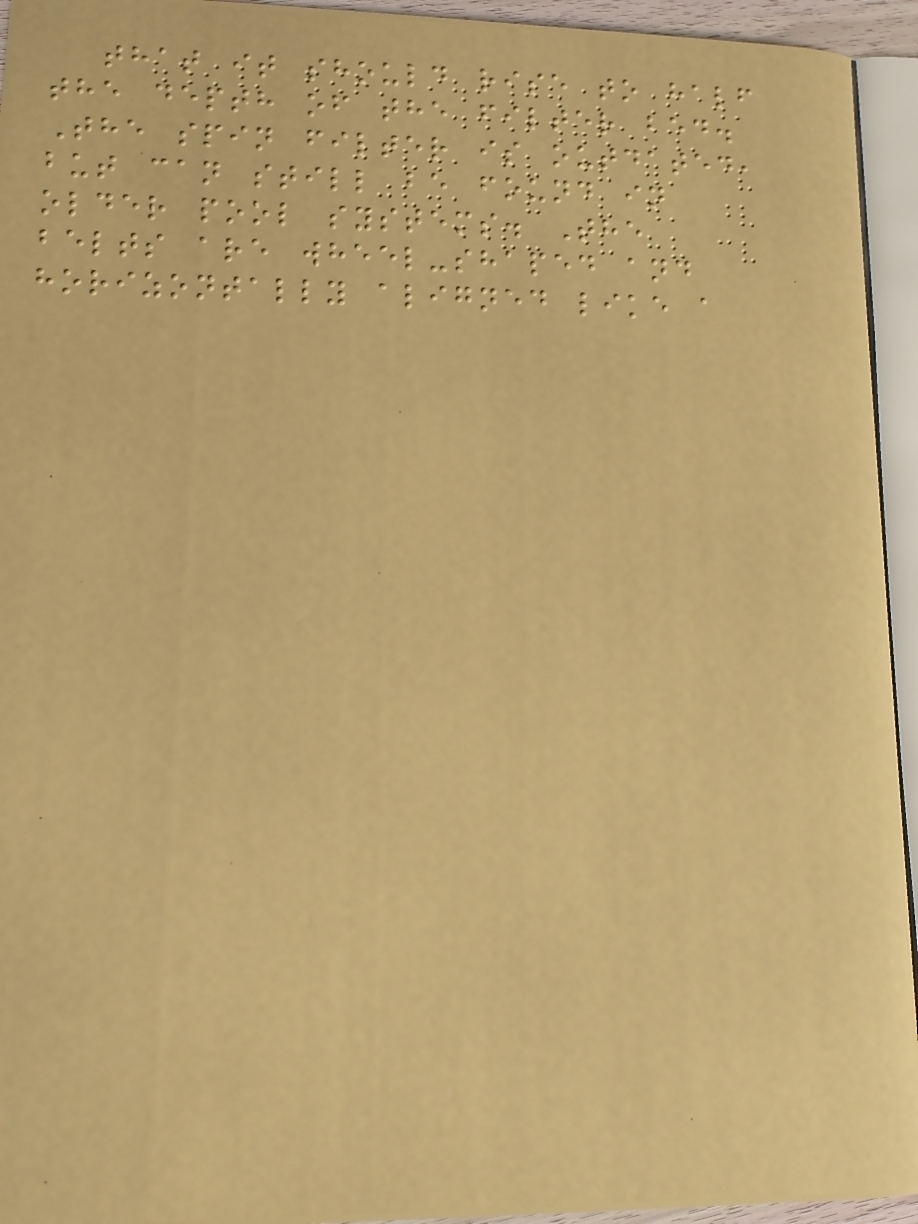that it should rise to half
the depth of the filter bed.
The spin filter is outdated,
but can still be found in
older pool systems. The
belts are wheel-shaped and
horizontally aligned like a
